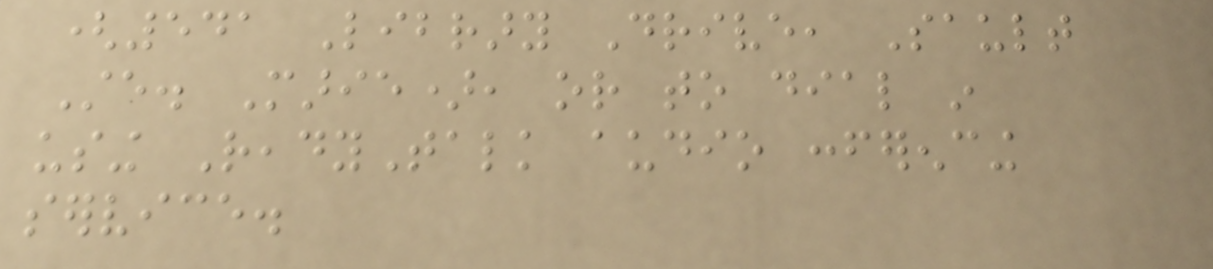(541 Library Drive, Sault
Ste. Marie), or to dial in
using ReadyTalk audio conferencing
service.
